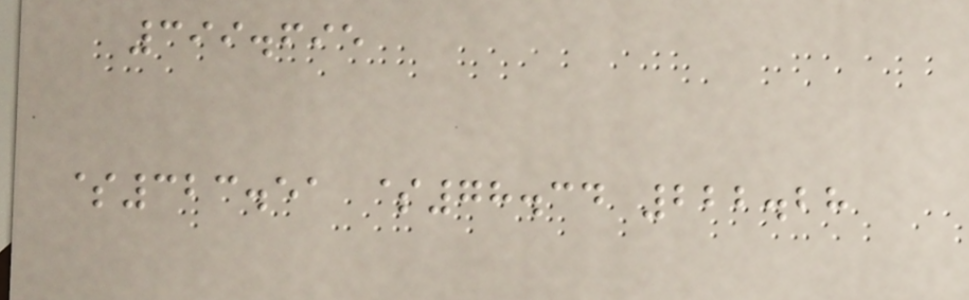399.695
$323.51 $78.34 222.28
